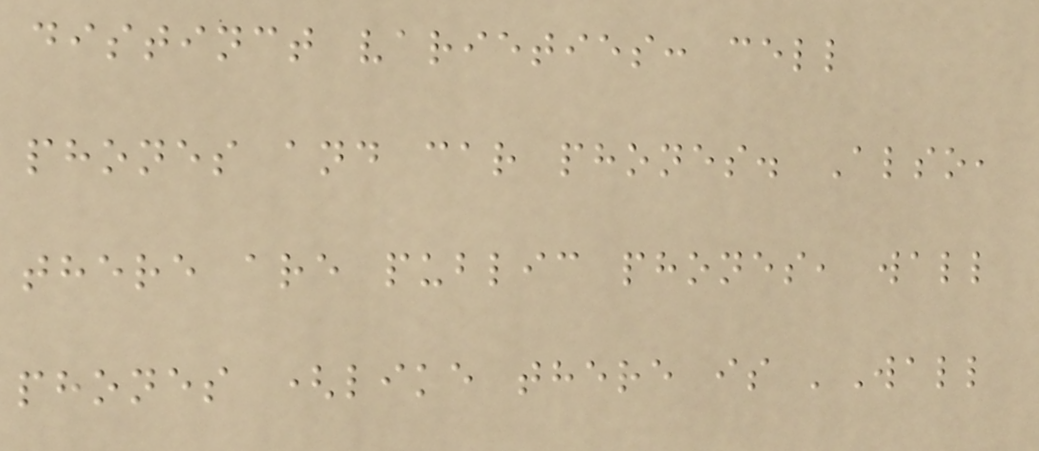distinct varieties: cell
phones and car phones. Also,
there are public phones, wall
phones (like there is 'Wall
